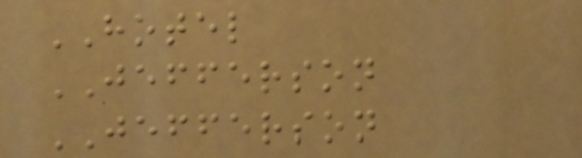HOTEL
JEFFERSON
JEFFERSON
